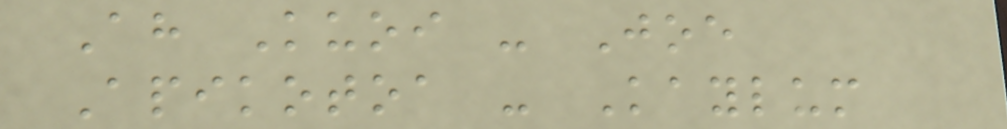Ah Kuoi - Joe
Apikotoa - Kaylum
